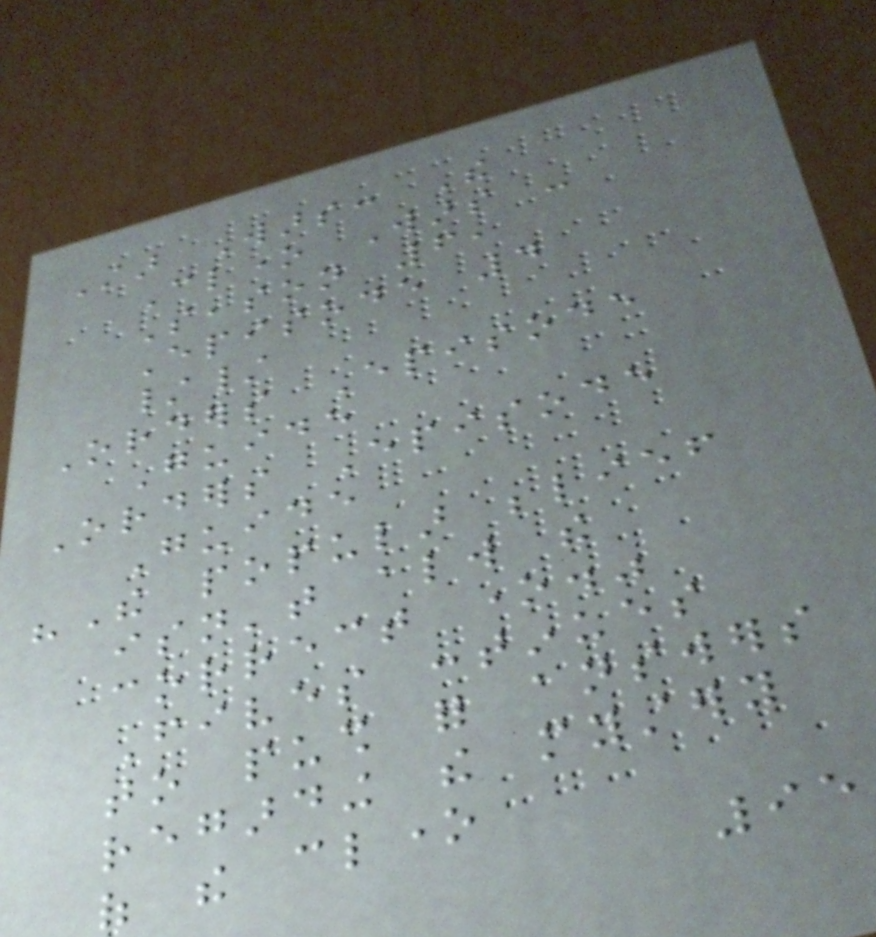Star Wars: The
Clone Wars -
Season 6,
Episode 4
//
Orders Episode
Guide
Orders Episode
Guide
"The popular belief
isn't always the
correct one."
Fives continues
to push for answers
regarding the mystery
of the clone
95
